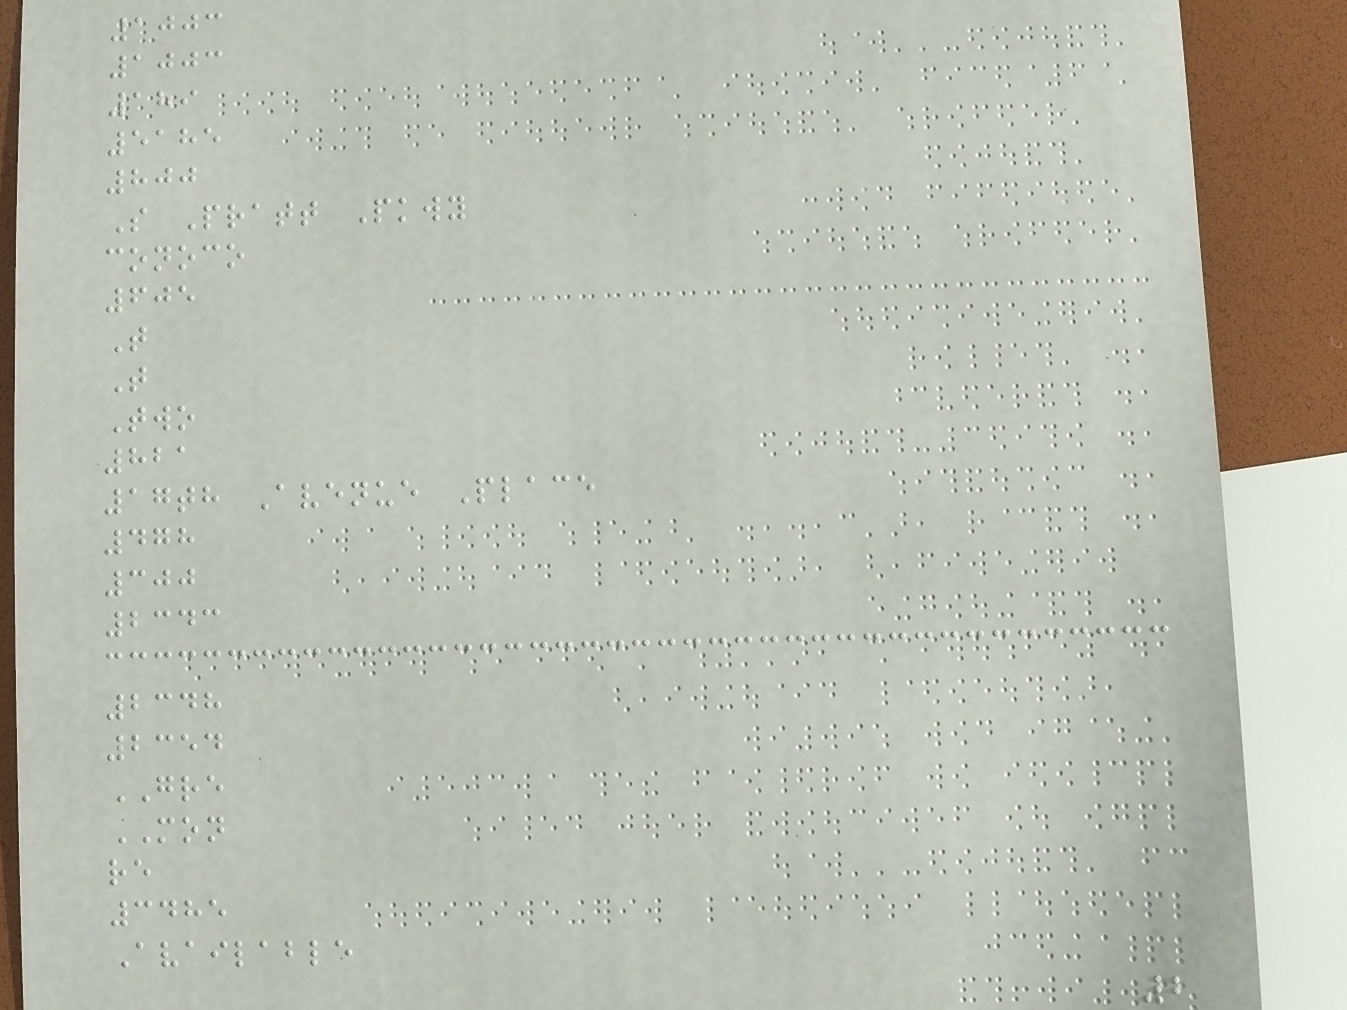1003
1003
189
5185
800
S Pratt Pkwy
conoco
605
T
T
Two
821
17th Avenue Place
478
300
2343
2348
2354
GRE
MON
re
3485
Available
2
